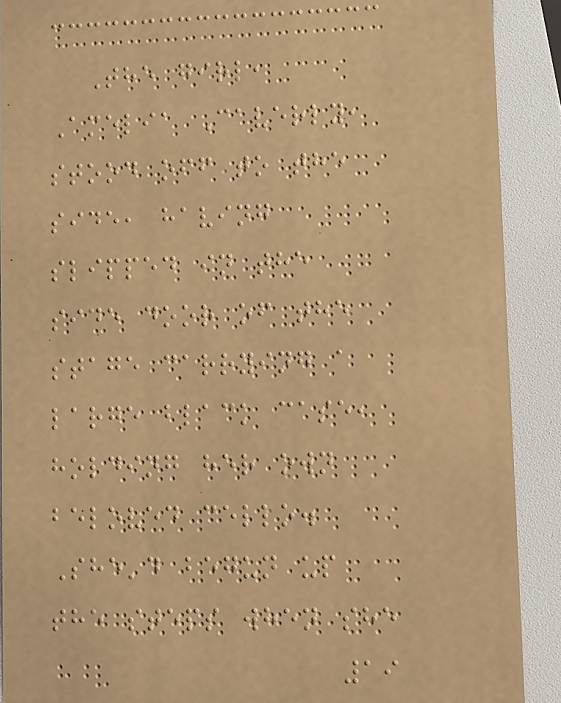The girl,
Amelia Caverly,
stood off to the
side, having
slipped in the
side door of the
stage carrying a
large black case,
holding her own
beloved cello.
She'd begun up
the steps when she
19
